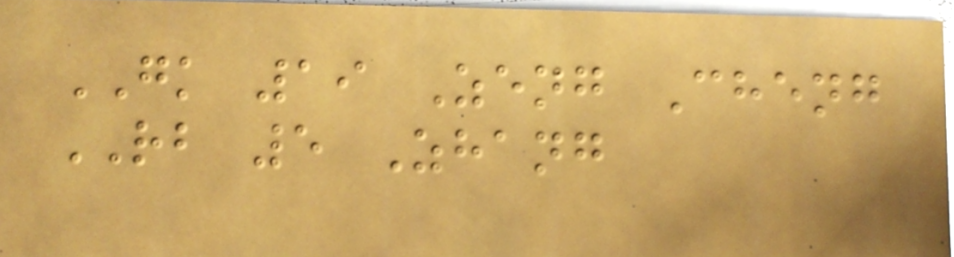GK 19 Zeng Cheng
RB 5 Zhang
